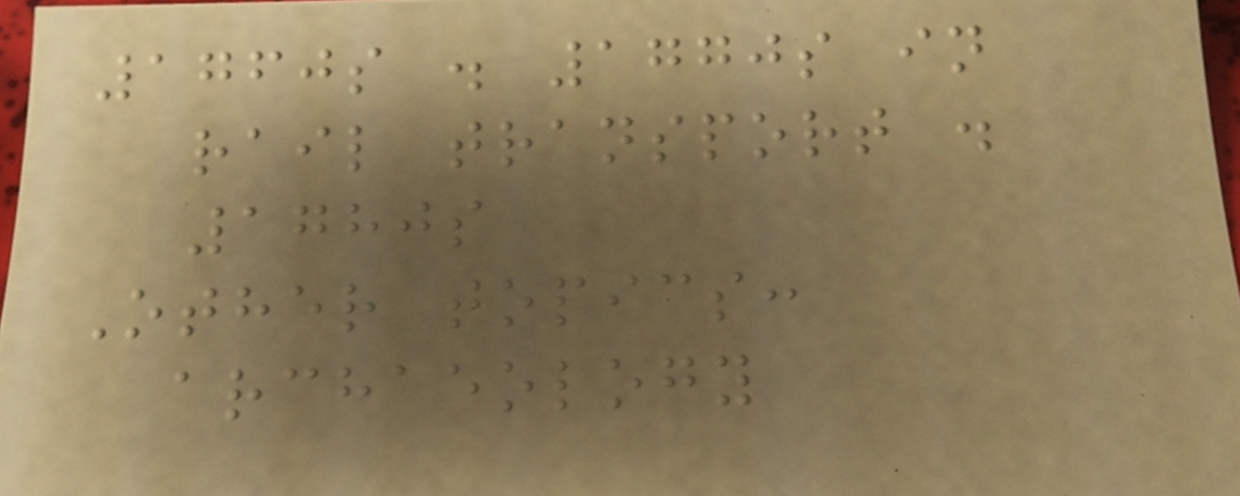1760s . 1770s in
rail transport .
1780s
Other topics:
archaeology
